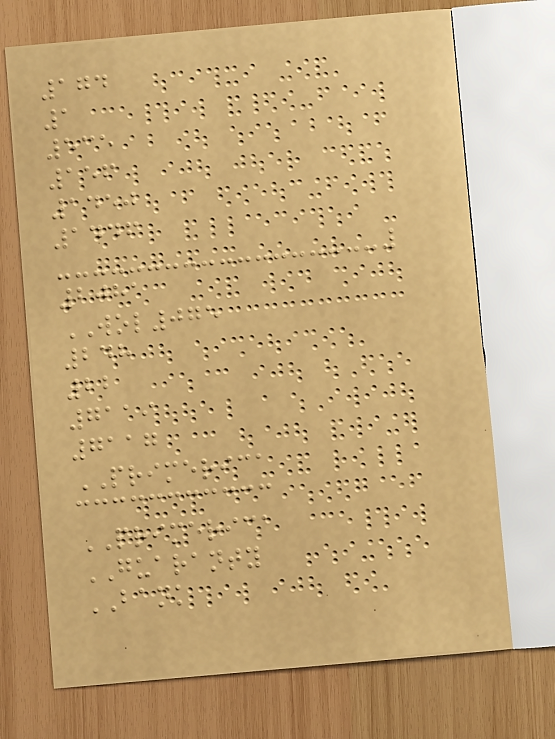174
1
535
156
1450
1446
2081
WOL075
248
22
7119
7117
PRIMERICA
PRIMERICA
GUARANTY
BANK
